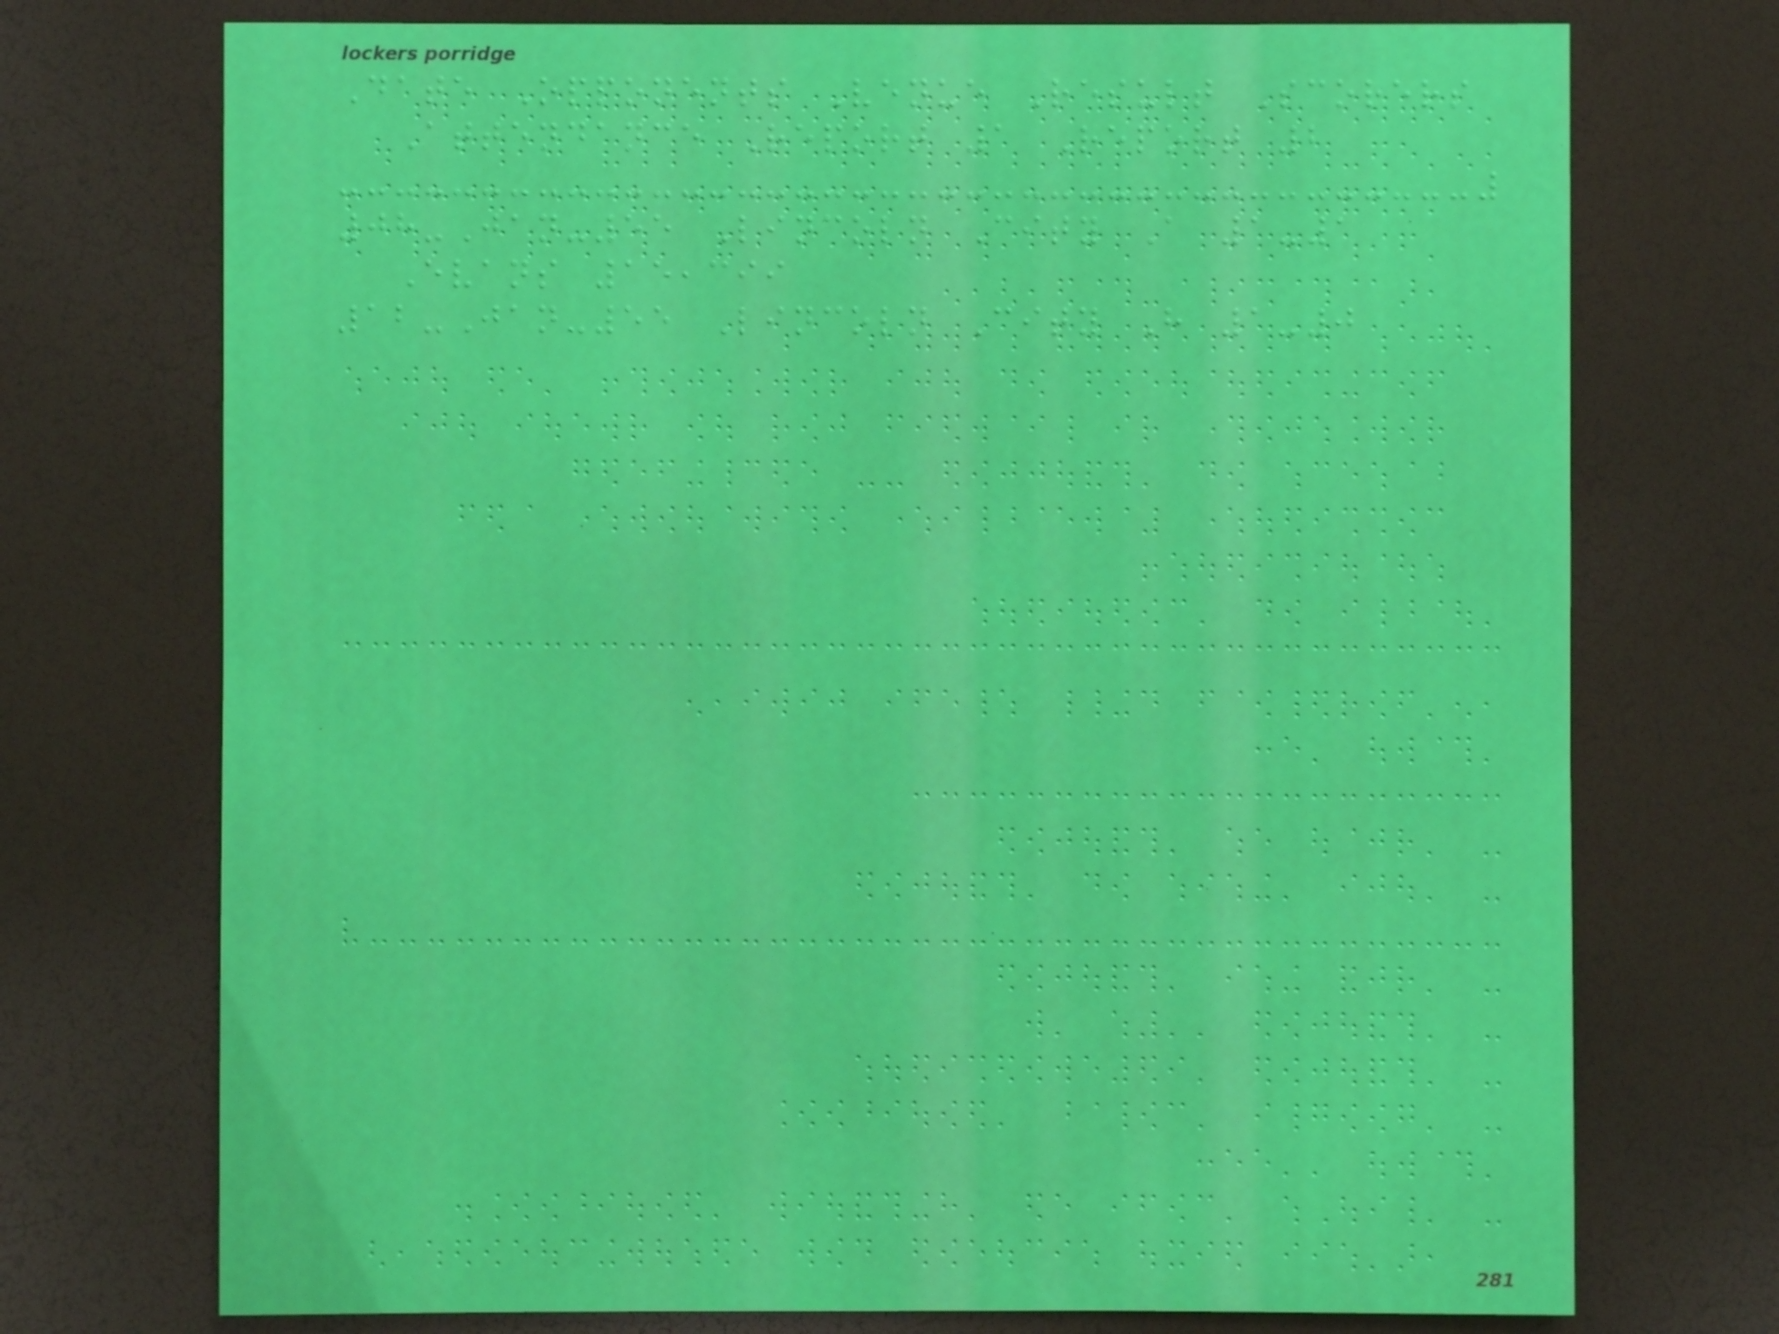Date Opponents Venue Result Scorers
Attendance Report 1 Report 2
08-Jan-55 Lincoln City A 1-1
Evans 15,399
12-Jan-55 Lincoln City H 1-0
